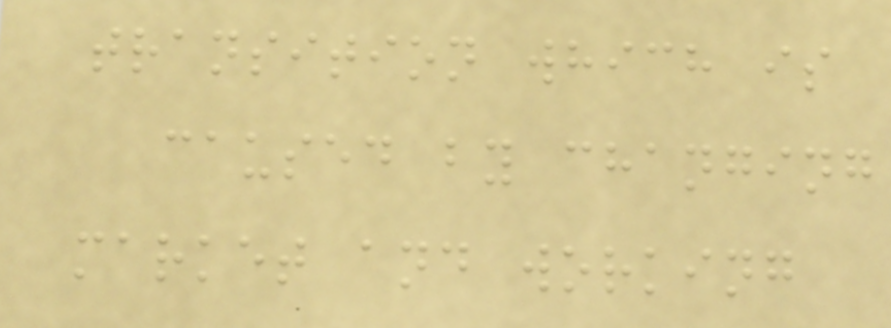transition which is
caused by changing
market and working
